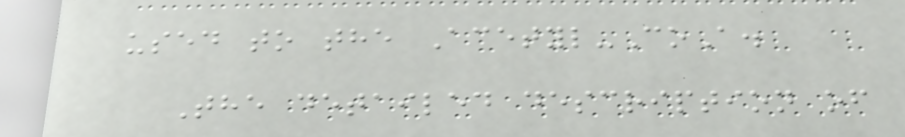used to the Acetyl-CoA.
The detailed description of
